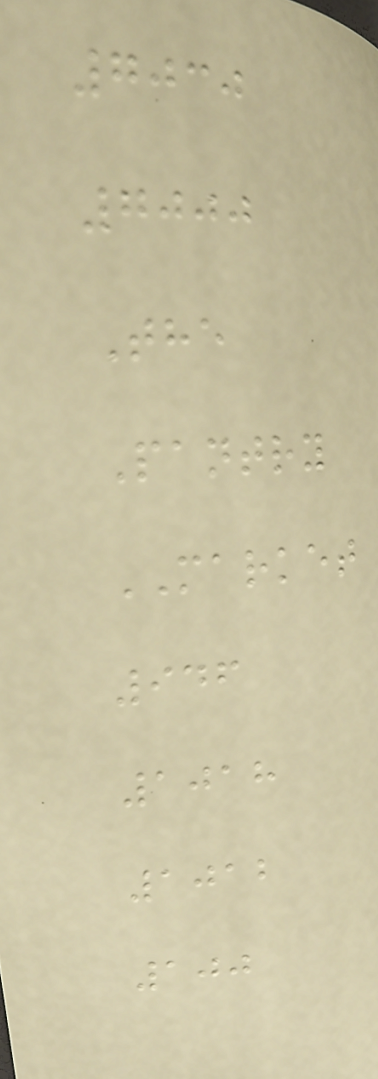7030
7000
The
Pantry
MARKET
946
1018
1012
100
